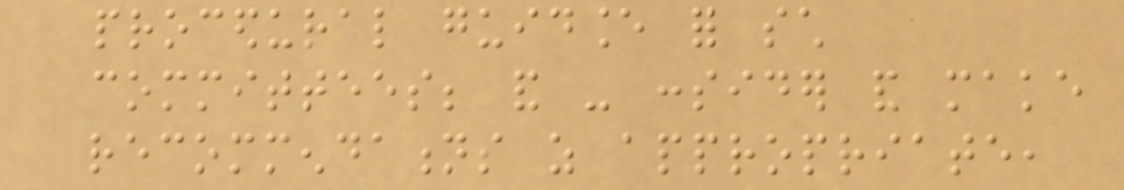procedural guidance for such
committees; and - consider and make
recommendations as appropriate,
